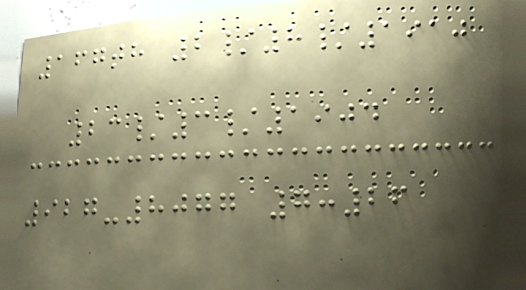167th 2/8/1910
23/3/1904
927-8077 7:26
